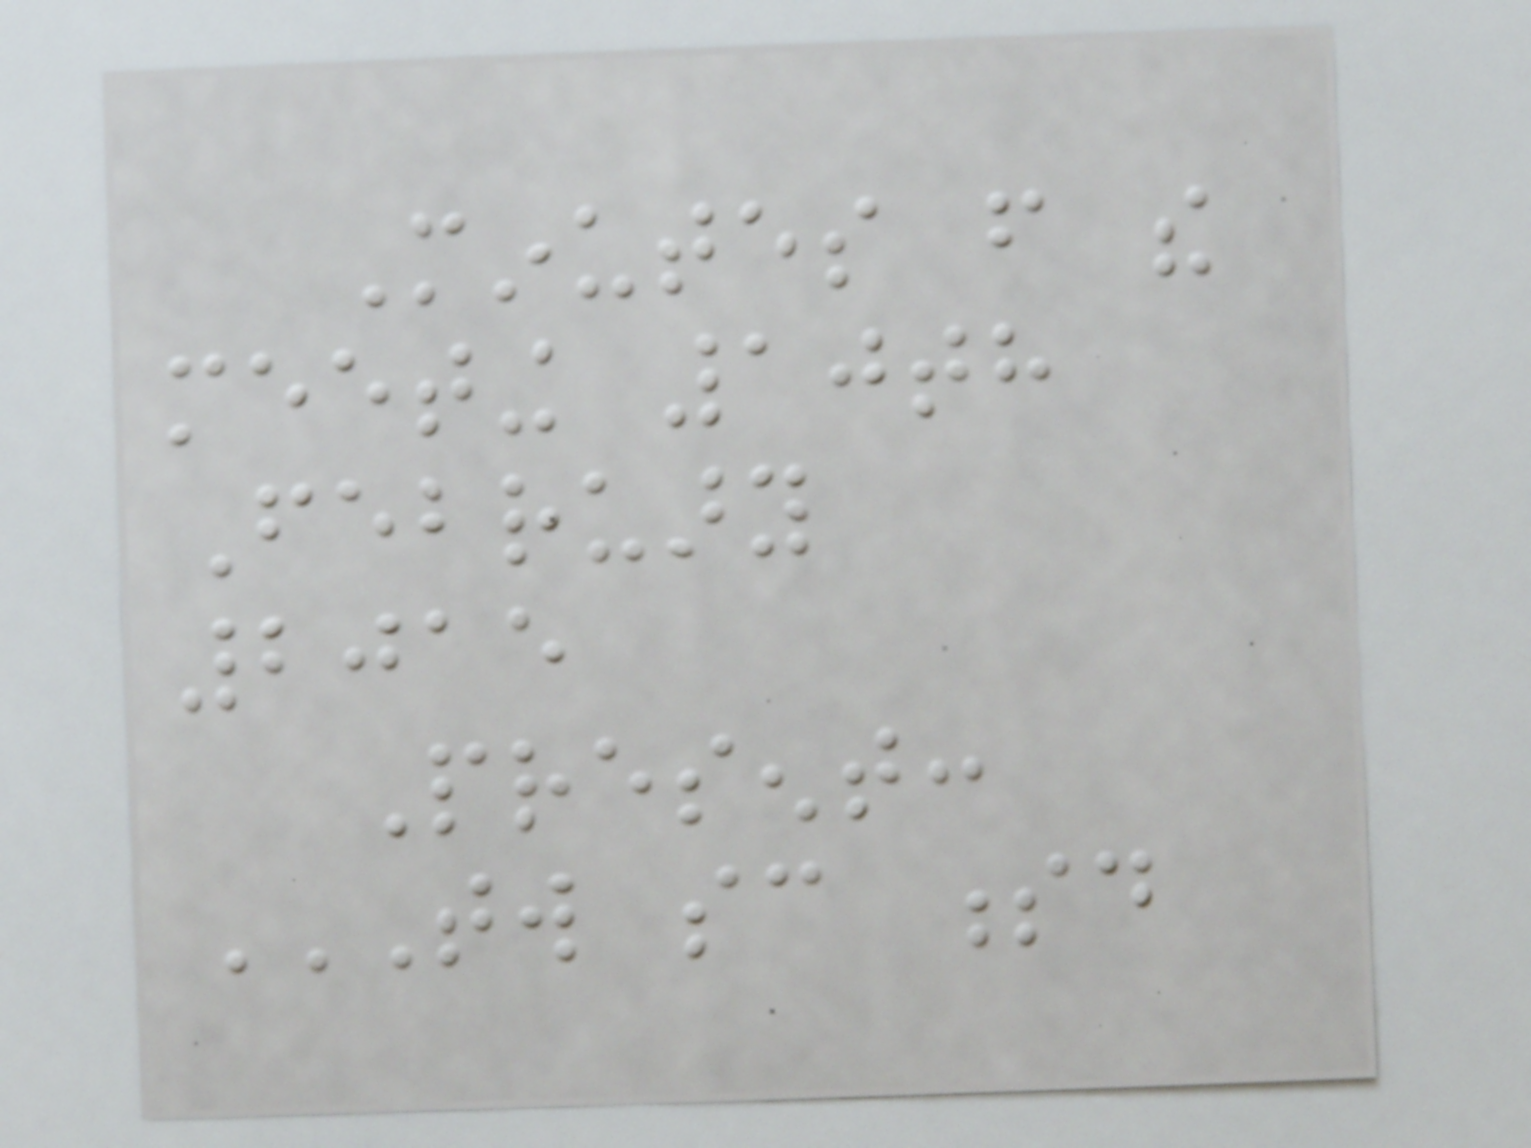Minutes from the
meeting 10th
February
2015
Present:
TW SC SD
